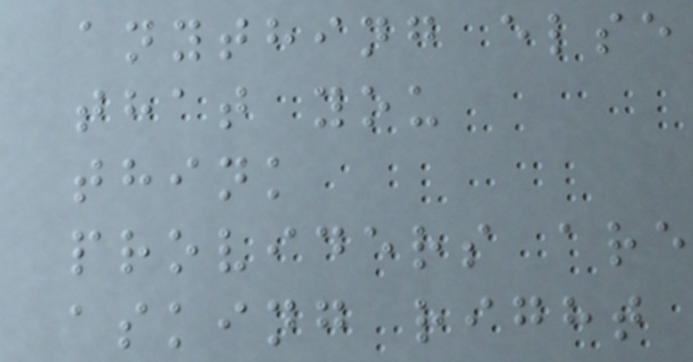anything else
that you
think
providers are
asking right
